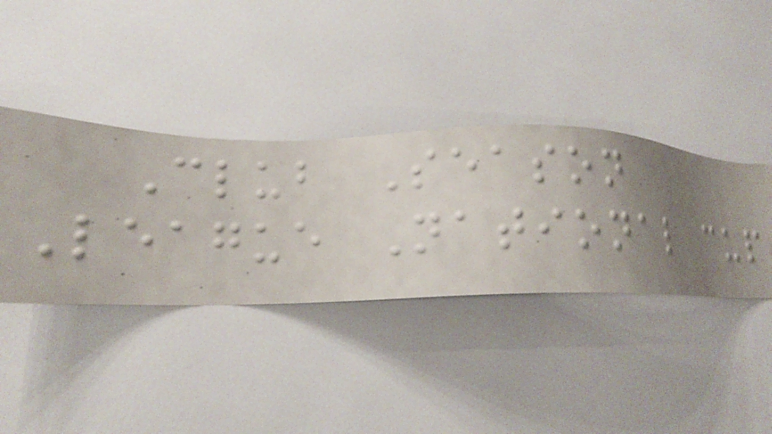Club Season
League National cup
